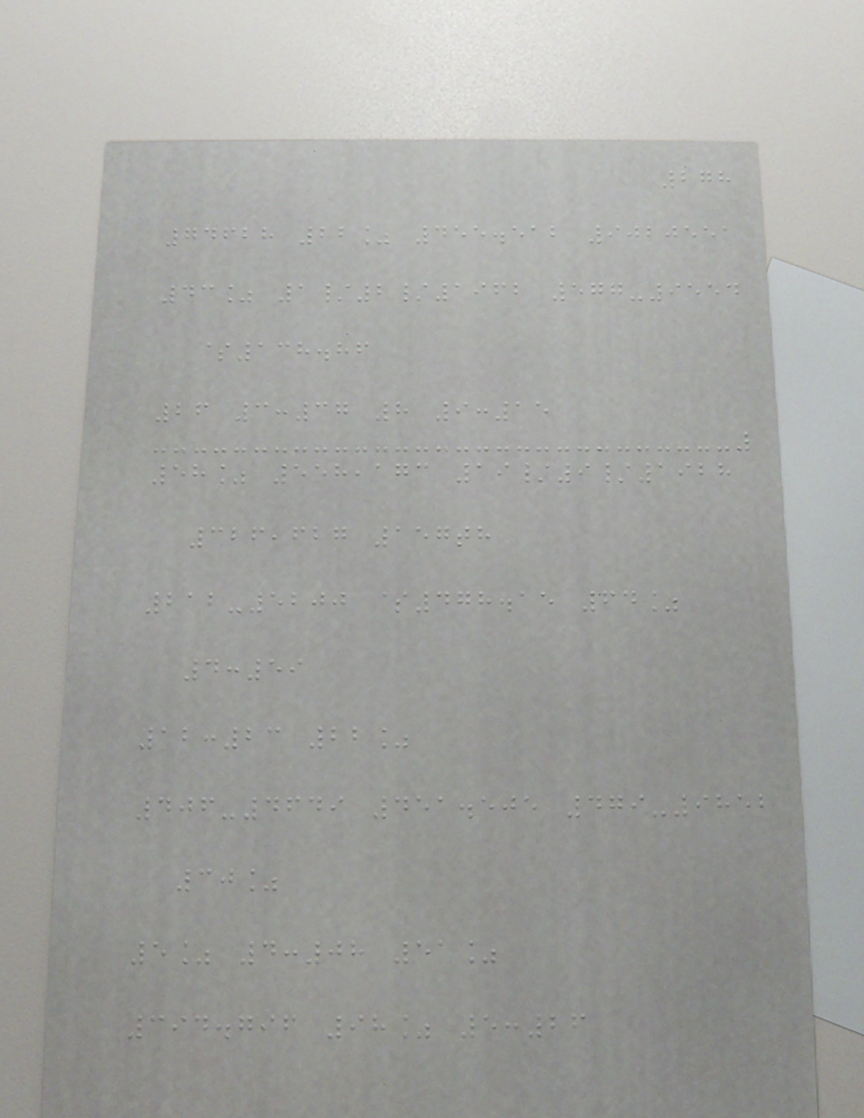278
74628 22% 455.512 9020551
43% 1/2/1962 577-9554
$138.86
26 3:37 8 9:15
58% 558,173 19/9/1928
326,627 157th
212-5200 $478.15 64%
4:59
12:23 22%
406-4649 451.505 479-9852
30%
5% 4:08 51%
394.796 98% 5:26
